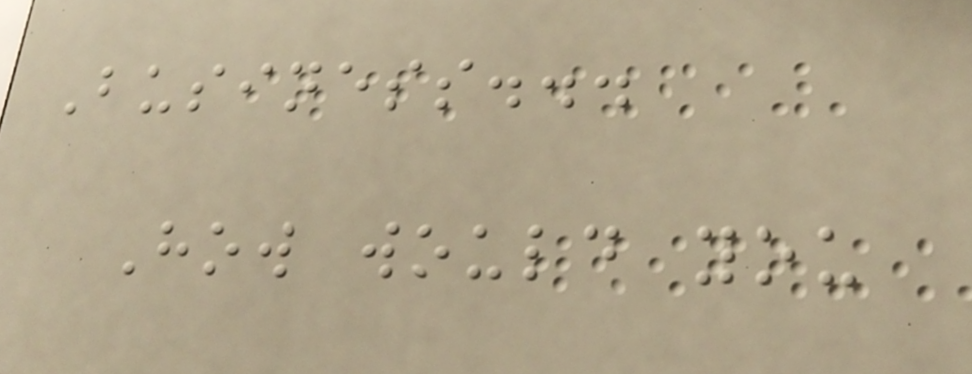Business...
How would you
